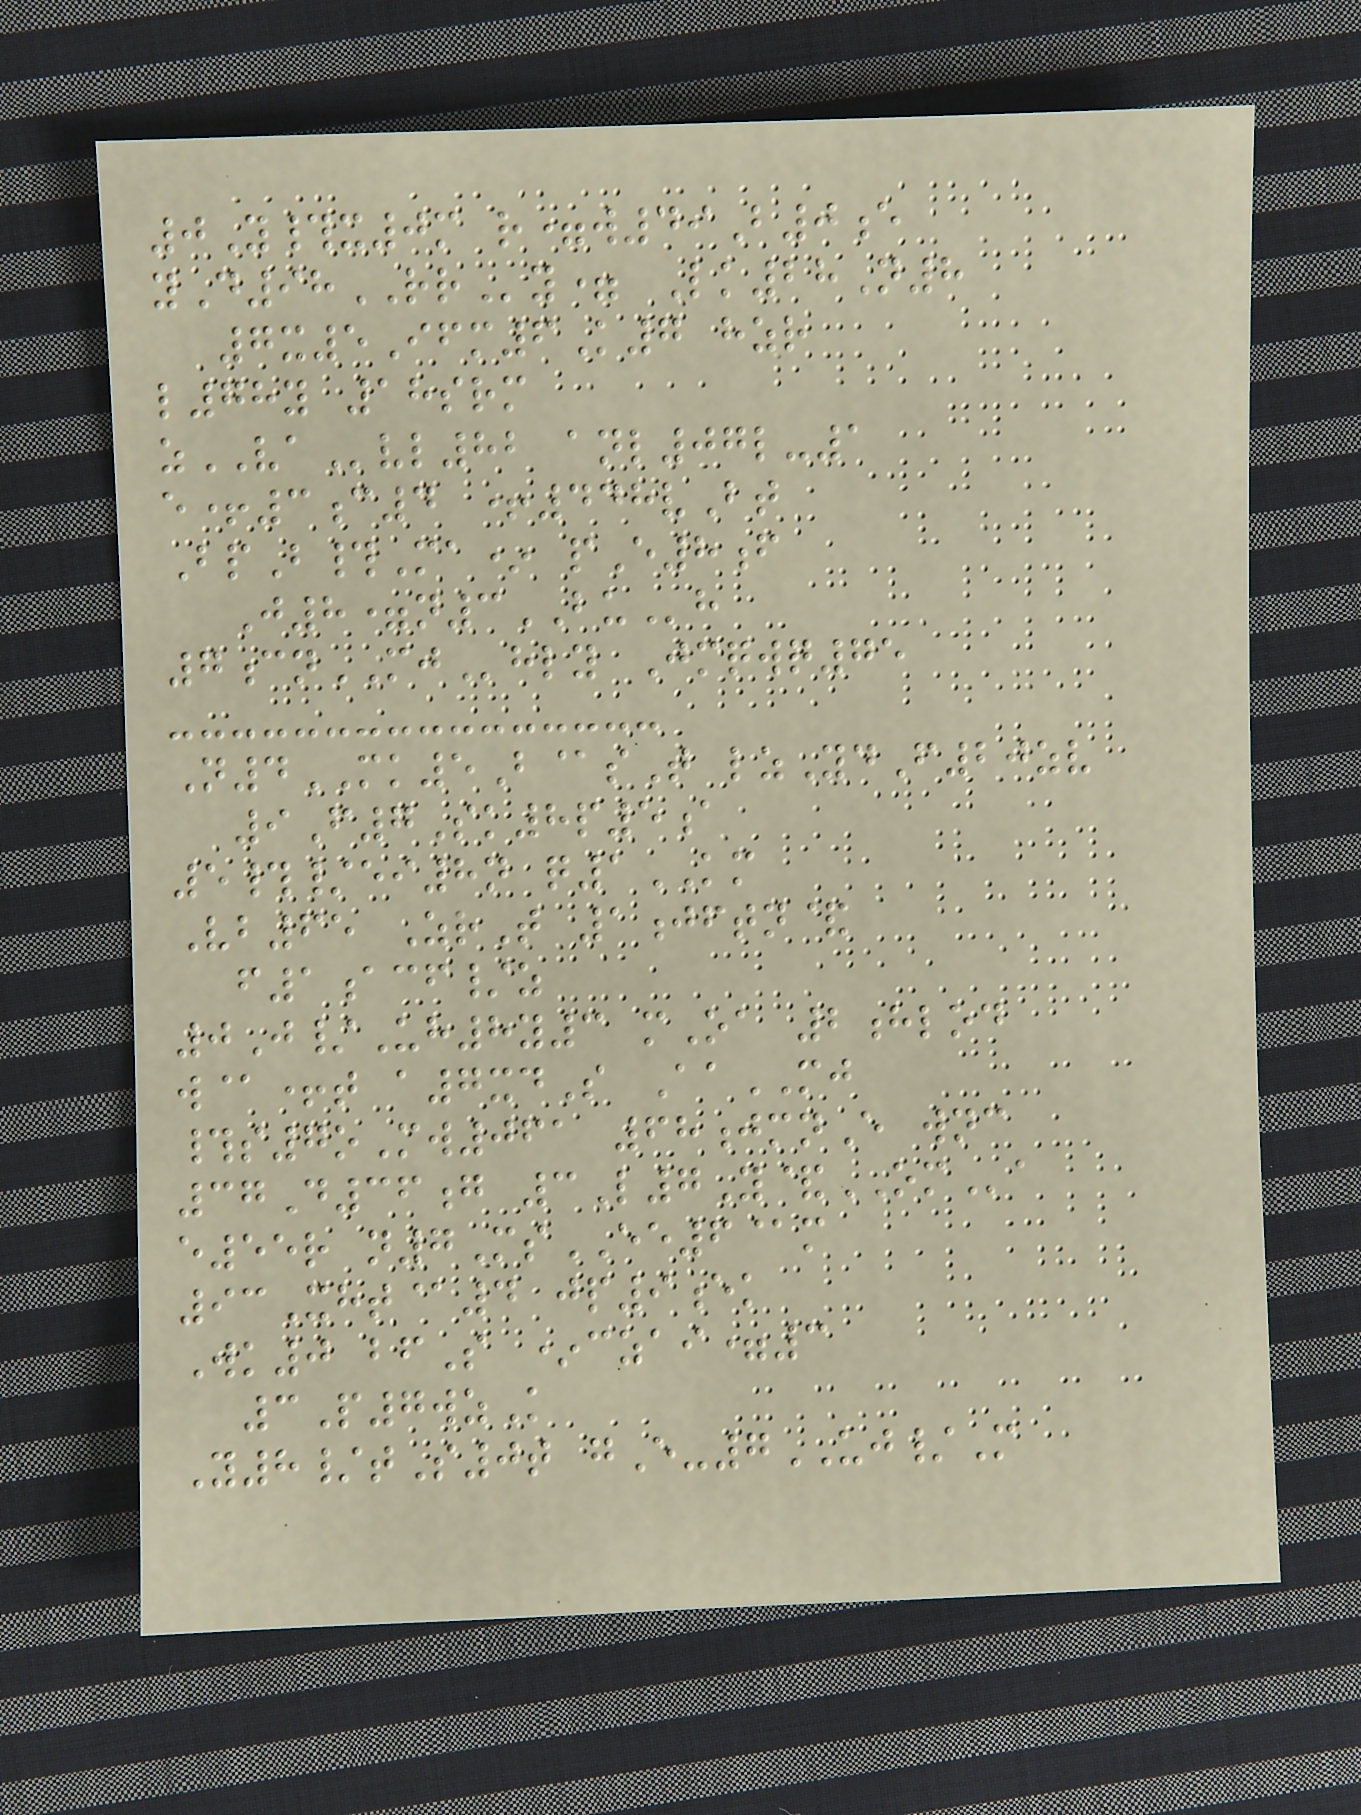0Y#x0m r=w49B0e
yD98RRy= Lk28N8
7x5Ifm6K7 hzr
l78y 18srm
zVAvl82 anl07l-1
e+3c4 +448vBt
BpB#Ma* pE8f
J8=n3BUh
7cnMJhly Jmqwq75
N4MK5B@sT lzYdF20zv
9F7Sk8p5a
5#/ei8n q1KM
Vb65 ZrT 1jftn&
f1acf/z
0J/Uh8y3 mOa 2hlod
w@+t a7xdS AaMJ
#s7oMw061 68jmnE wnc
37D36g 3L7Y&OMa
e55r n7MsEE6@m
93Xht@4 jp9ek
Wk0 bfS *czai=3
3P7wzK
Y8/tS0t gE-7UJ/M
